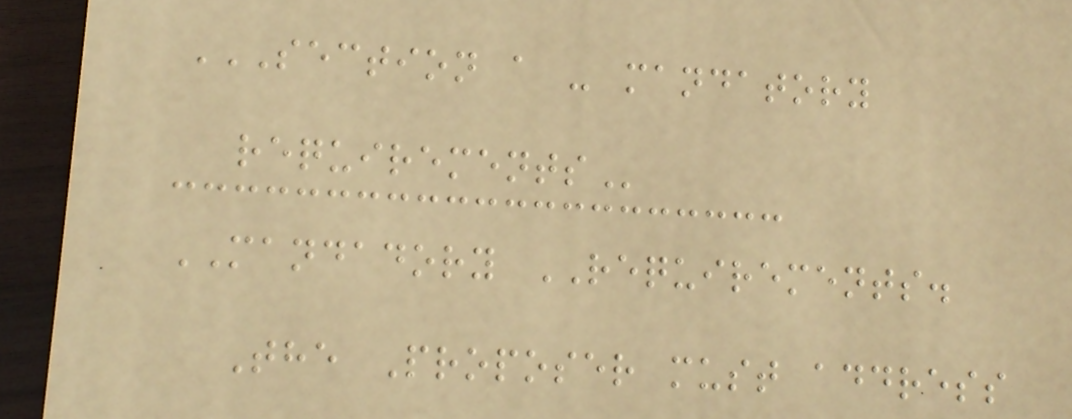SECTION A - MANDATORY
REQUIREMENTS
MANDADORY REQUIREMENTS.
The Proposer must address
